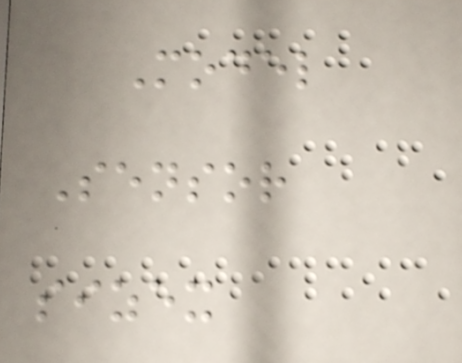Model
Sensor
sizex
